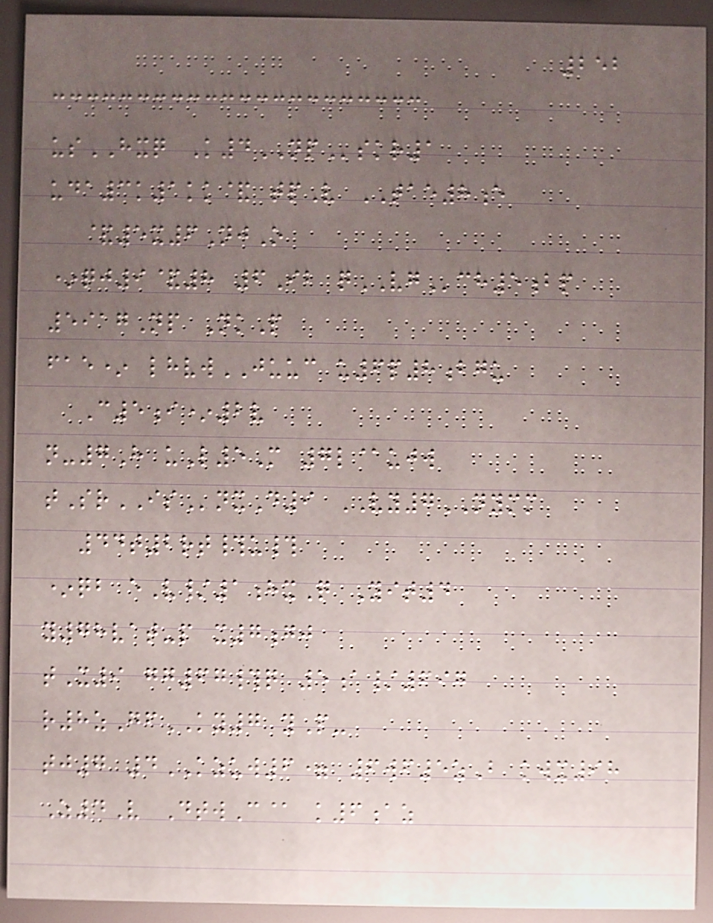252
usHXQ K4NPskr1
uda3k1kk& tpV TAE8e
&5x6NjO
*qj9&8 6Ib qVGch5bp
5917Np NkP
fae* lhvwJUUC u6p8bgu
C5i*2v
n-7H uL5M 7l@ujw
tSrISnxD9 VY7NYMM
44t2rt#u#
*qb eV/1hxQ Yit4
y78vat-p x7gj
tX9 gg67#q 5a/697
r8zGfKY7 yP-
tj7 4KZUW6= 6wf5zB kwx98
Z4V DtwC@ k6az
